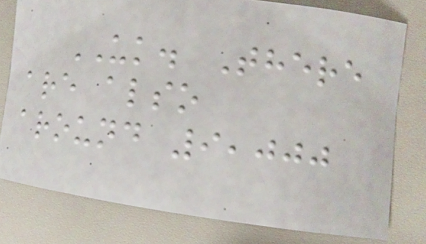UK. There
are also
around 9,000
